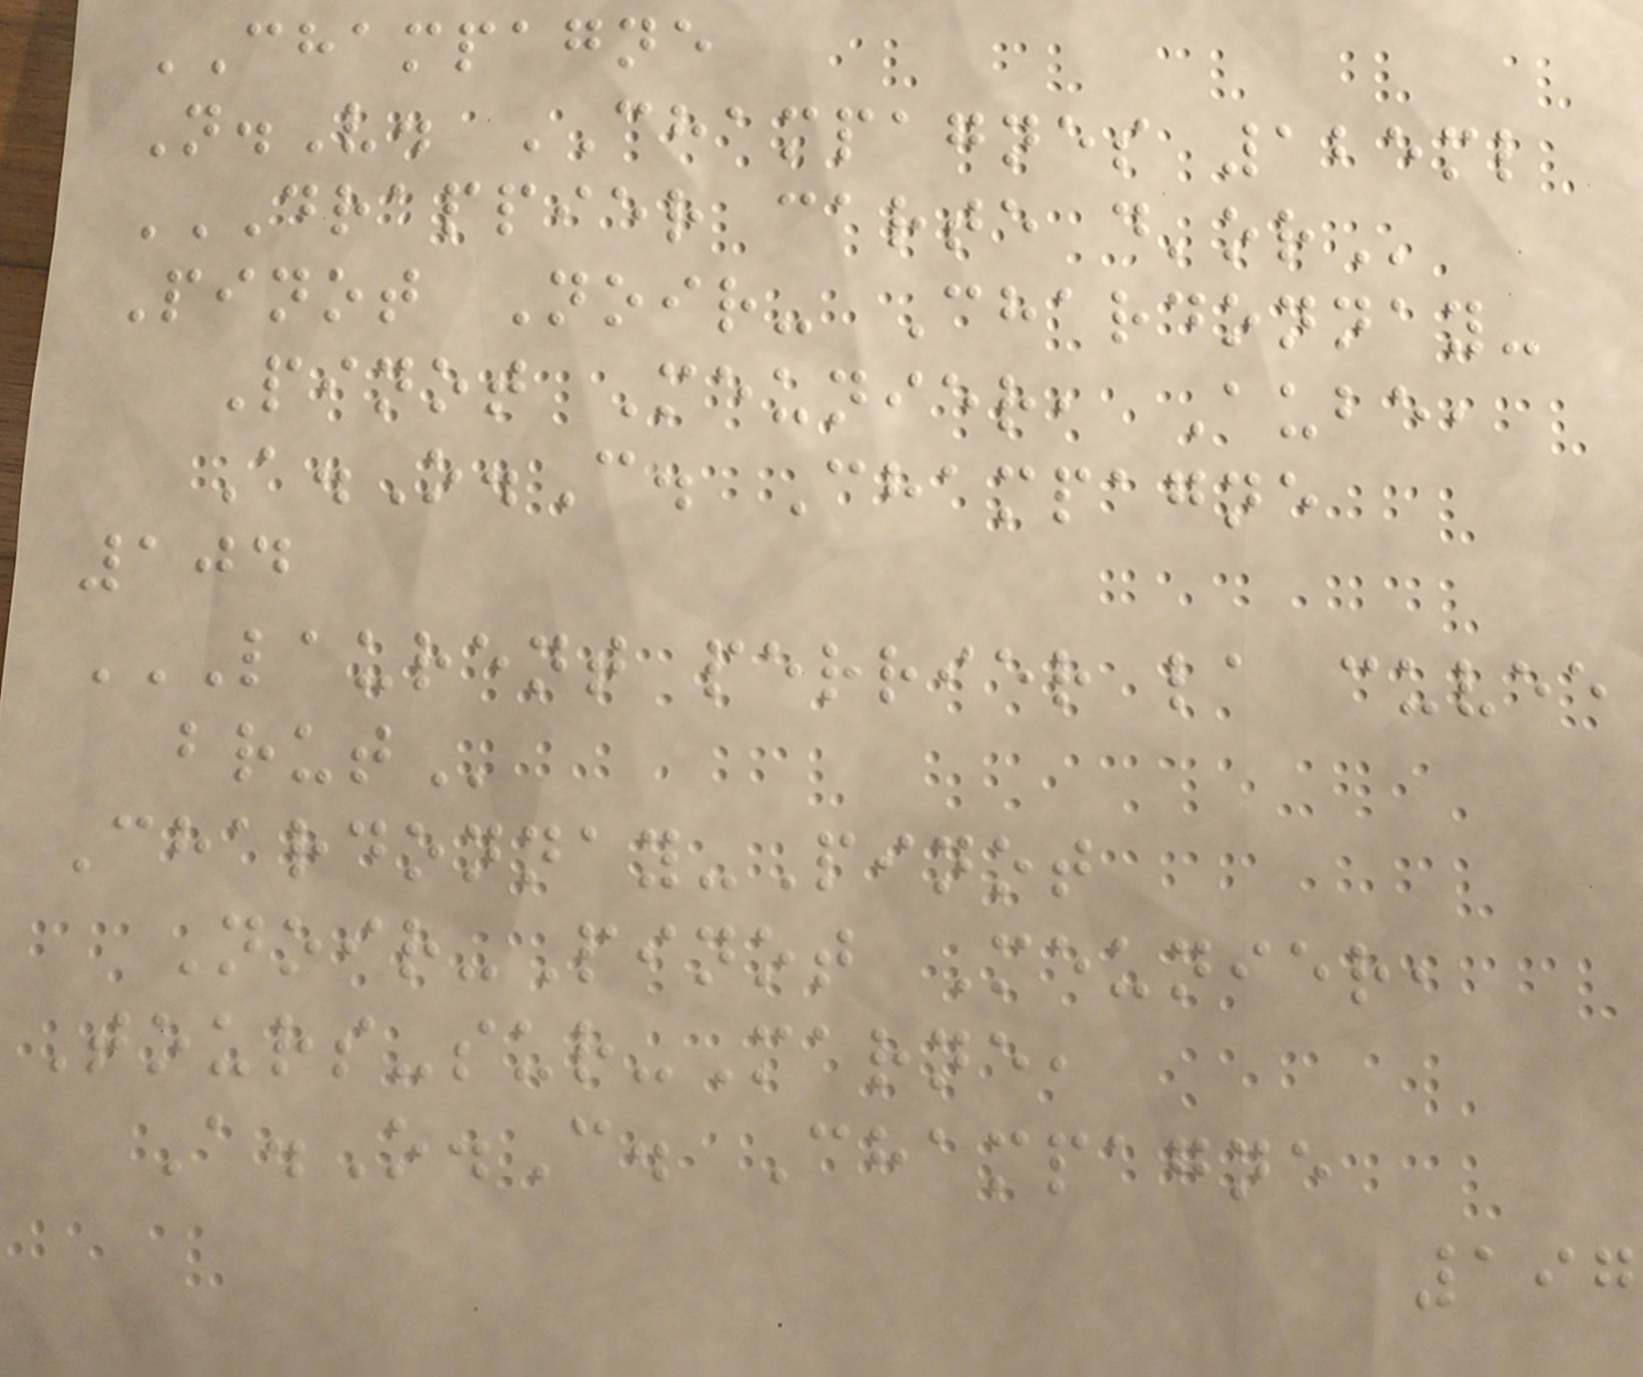CHAMPAGNE
N.V. CHAMPAGNES 125ml
DRAPPIER CARTE D'OR
Pinot Noir- Chardonnay-
Pinot Meunier, Aube,
A.O.C. Champagne
104
LAURENT PERRIER LA CUVEE
BRUT
Chardonnay-Pinot
Noir-Pinot Meunier,
Tours-sur-Marne,
A.O.C. Champagne
197
